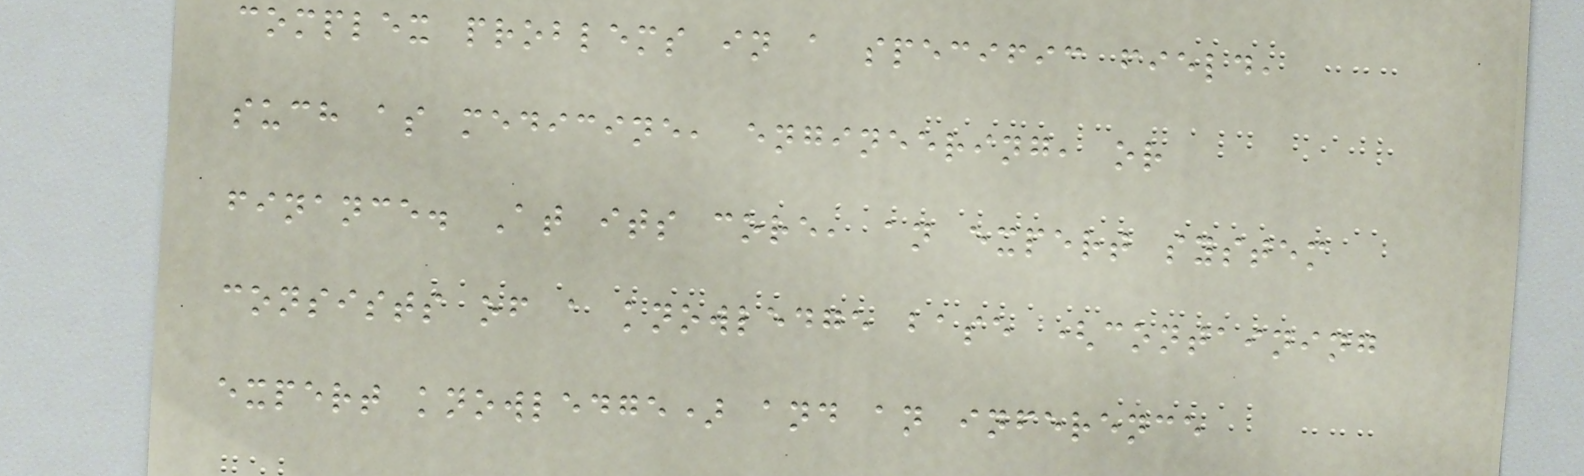complex problems in a specific field,
such as medicine, engineering, or
finance. At its core, an expert system
consists of a knowledge base (containing
expert knowledge) and an inference
